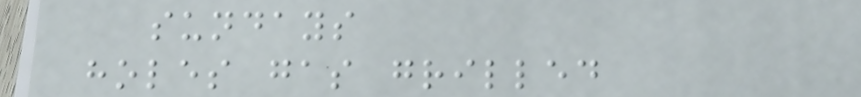sundays
holes gas grilled
